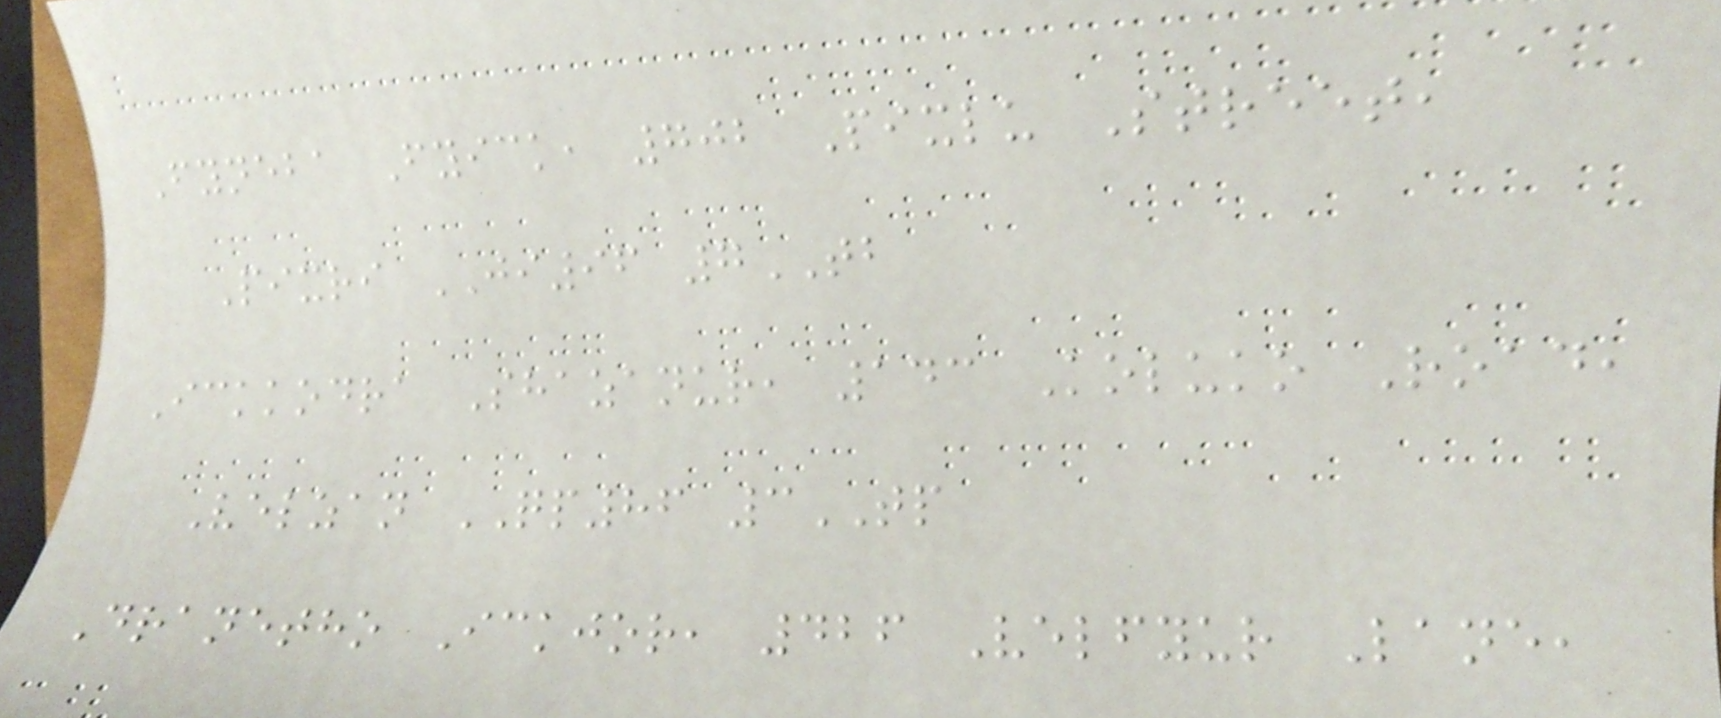Fyneba Fyick, 702 Pixlu Street,
Pixri JI96 7TB
Ickkodra Shazanur, 143 Koluko Road,
Velzan QP86 3TP
Dranetho Ickjor, 426 Velfyur Lane,
